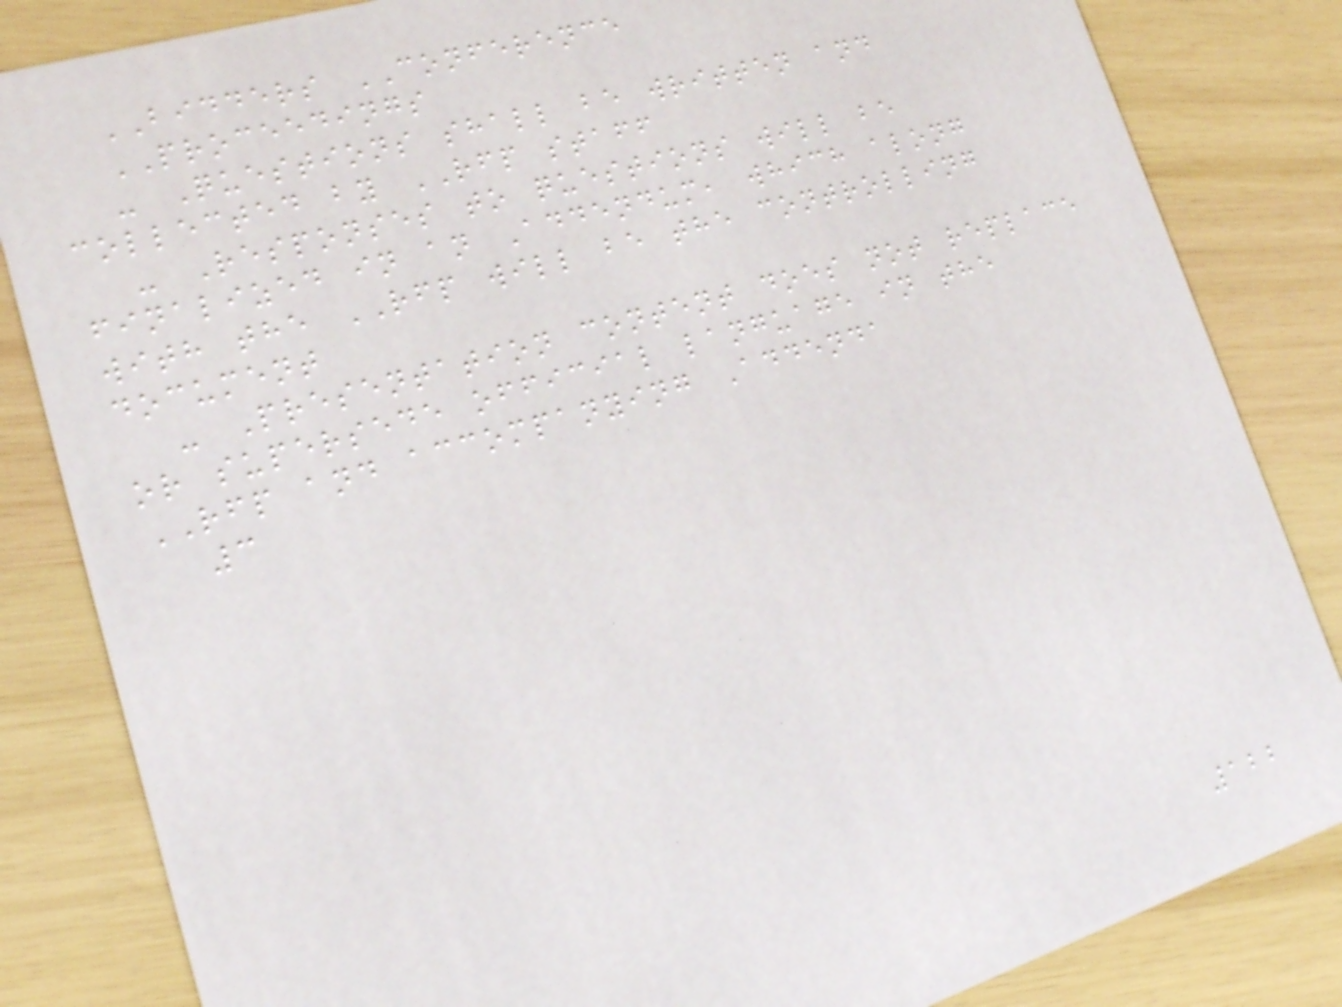BIDDERS CONFERENCE
PROCEEDINGS
- Questions shall be written and
collected by RFP staff
- Responses to questions will be
finalized in an Addendum, which along
with the RFP will be the controlling
document
- Presentation content does not replace
or supersede official language in the
RFP and accompanying Addenda
3
122
